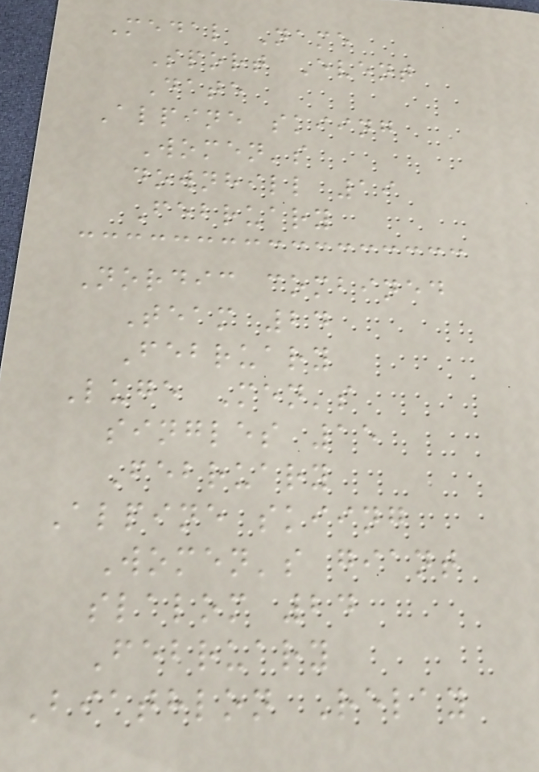Medal Name
Sport Event
Date
Alpine skiing
Women's
downhill 19
February
Nordic combined
Team 24
February
Luge Men's
singles 15
February
Alpine skiing
Women's giant
slalom 24
February
Biathlon Relay
